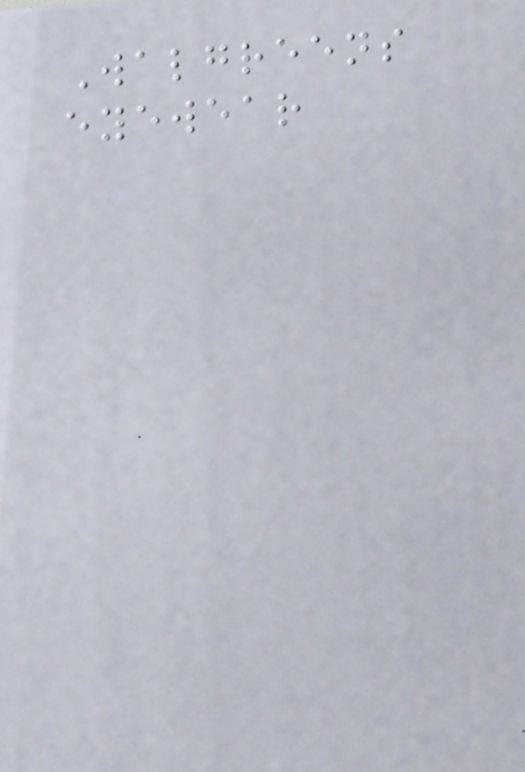Walgreens
eyewear
